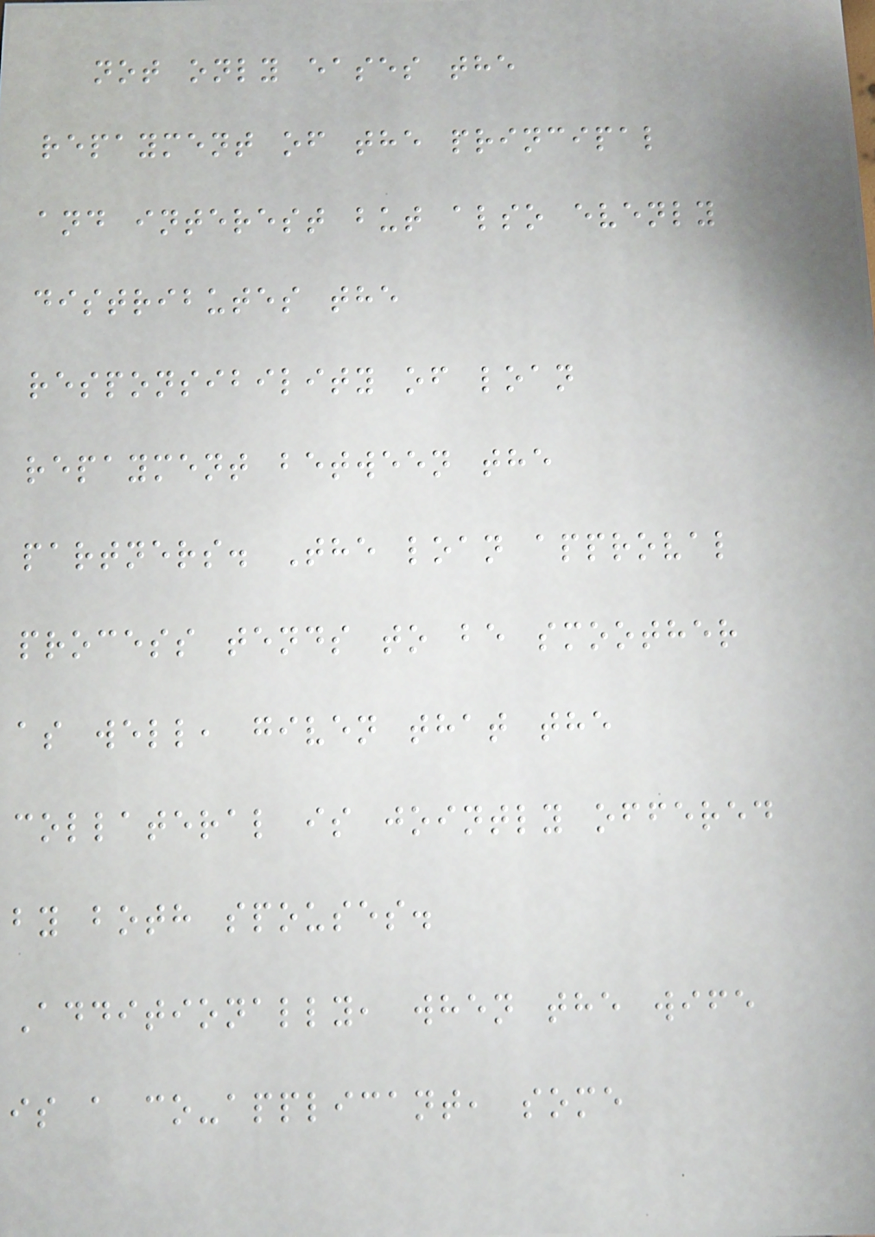not only eases the
repayment of the principal
and interest but also evenly
distributes the
responsibility of loan
repayment between the
partners. The loan approval
process tends to be smoother
as well, given that the
collateral is jointly offered
by both spouses.
Additionally, when the wife
is a co-applicant, some
